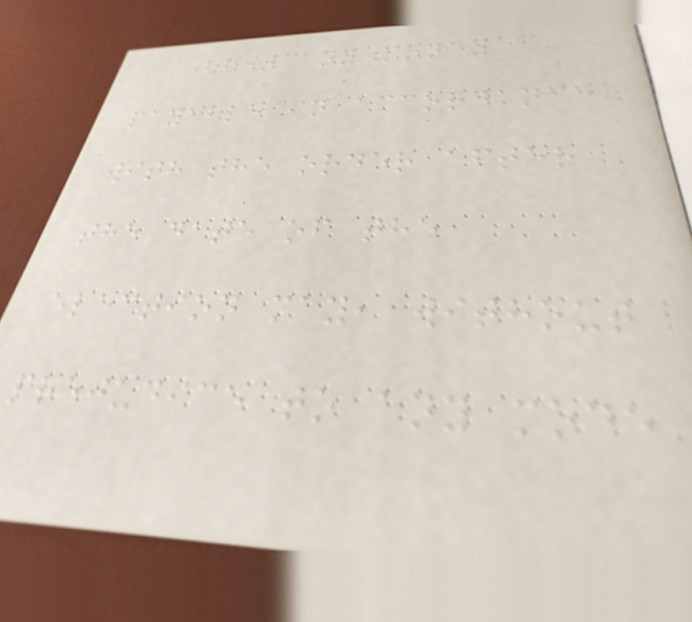(b) any money
payable in accordance
with the order after
the date of the
election may, without
prejudice to any mode
